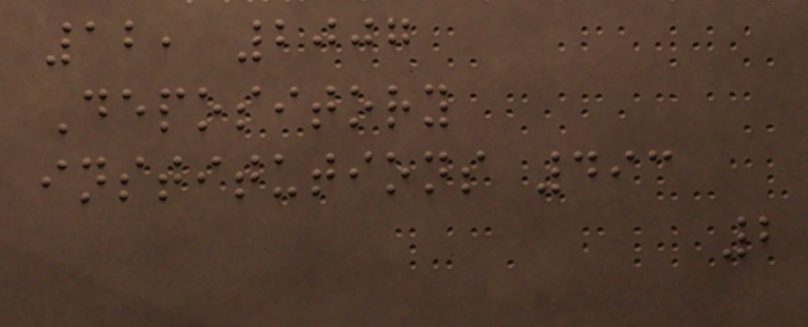12, 2007
Depository
institutions 493
2
